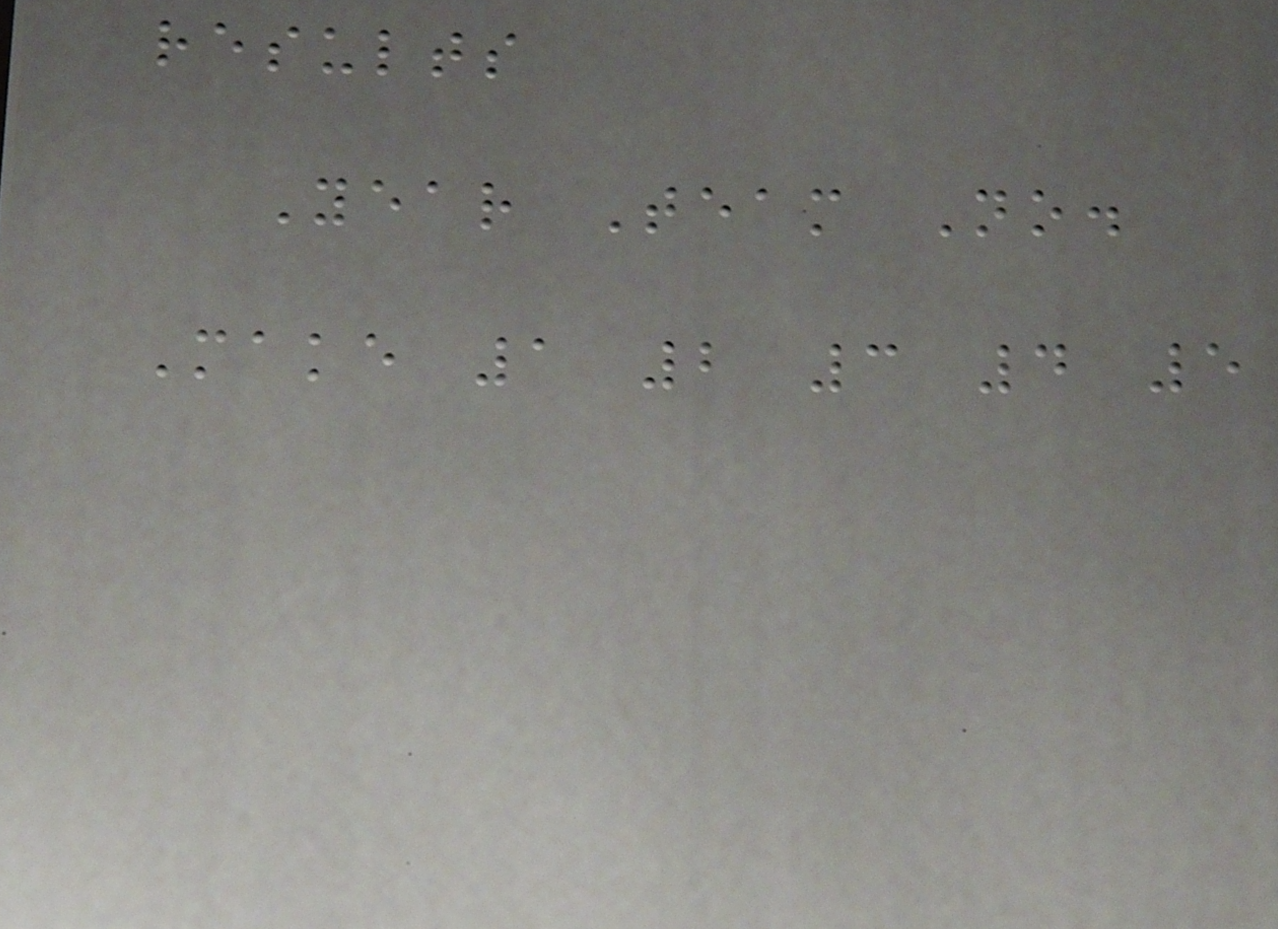results
Year Team No.
Make 1 2 3 4 5
